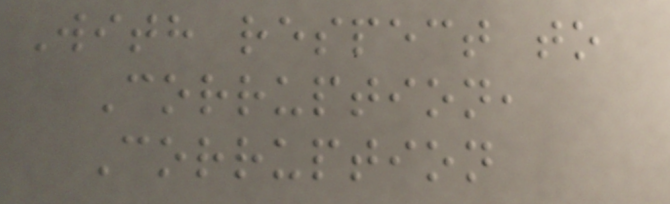With respect to
Corruption,
Corruption
